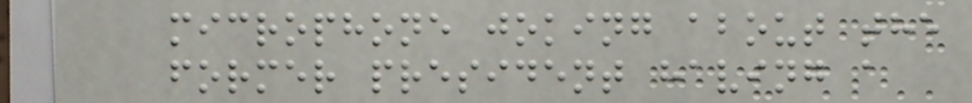microphone joking about the
former president having a
